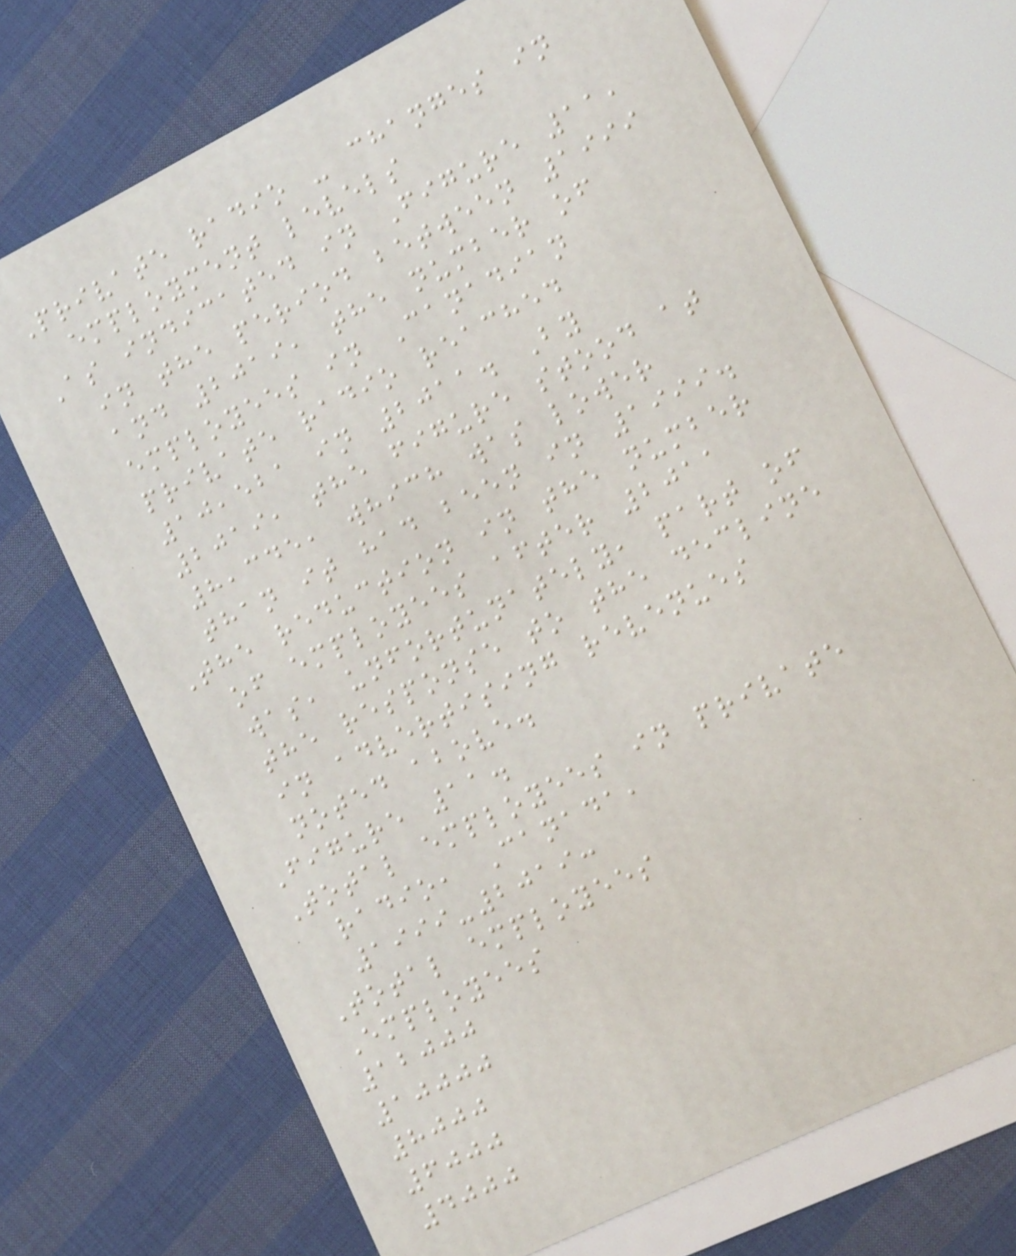Private radio - changes in
employment levels
As indicated in Figure 11,
in the period between 1999
and 2019, the number of
employees in Canadian
private radio reached
10,521 in 2011. By
2019, the figure stood at
8,345, which was lower
than it had been in 1999.
The reduction in the number
of employees after 2011
was, unfortunately, part of
the response to the decline
in advertising revenues
noted above.
Figure 11.
Total employees in private
radio, Canada,
1999-2019:
Total employees
Employees
12000
10000
8000
6000
4000
